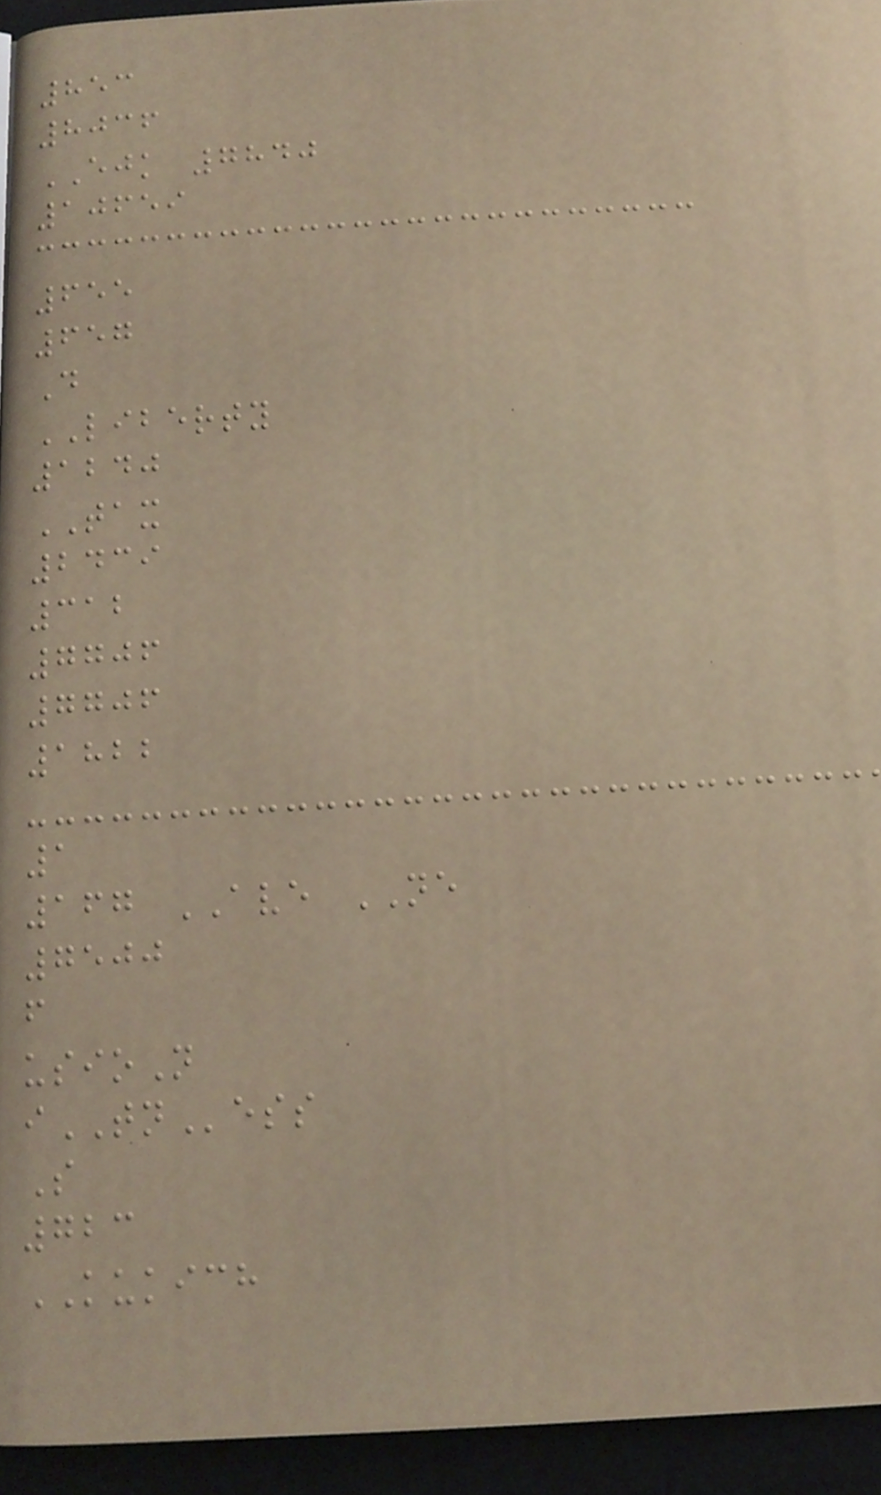853
8036
EJK 7840
10659
655
657
D
LIBERTY
1240
TAX
2439
312
7706
7706
1822
1
167 AVE NE
7500
f
usioN
iTNess
S
723
KUKICH
